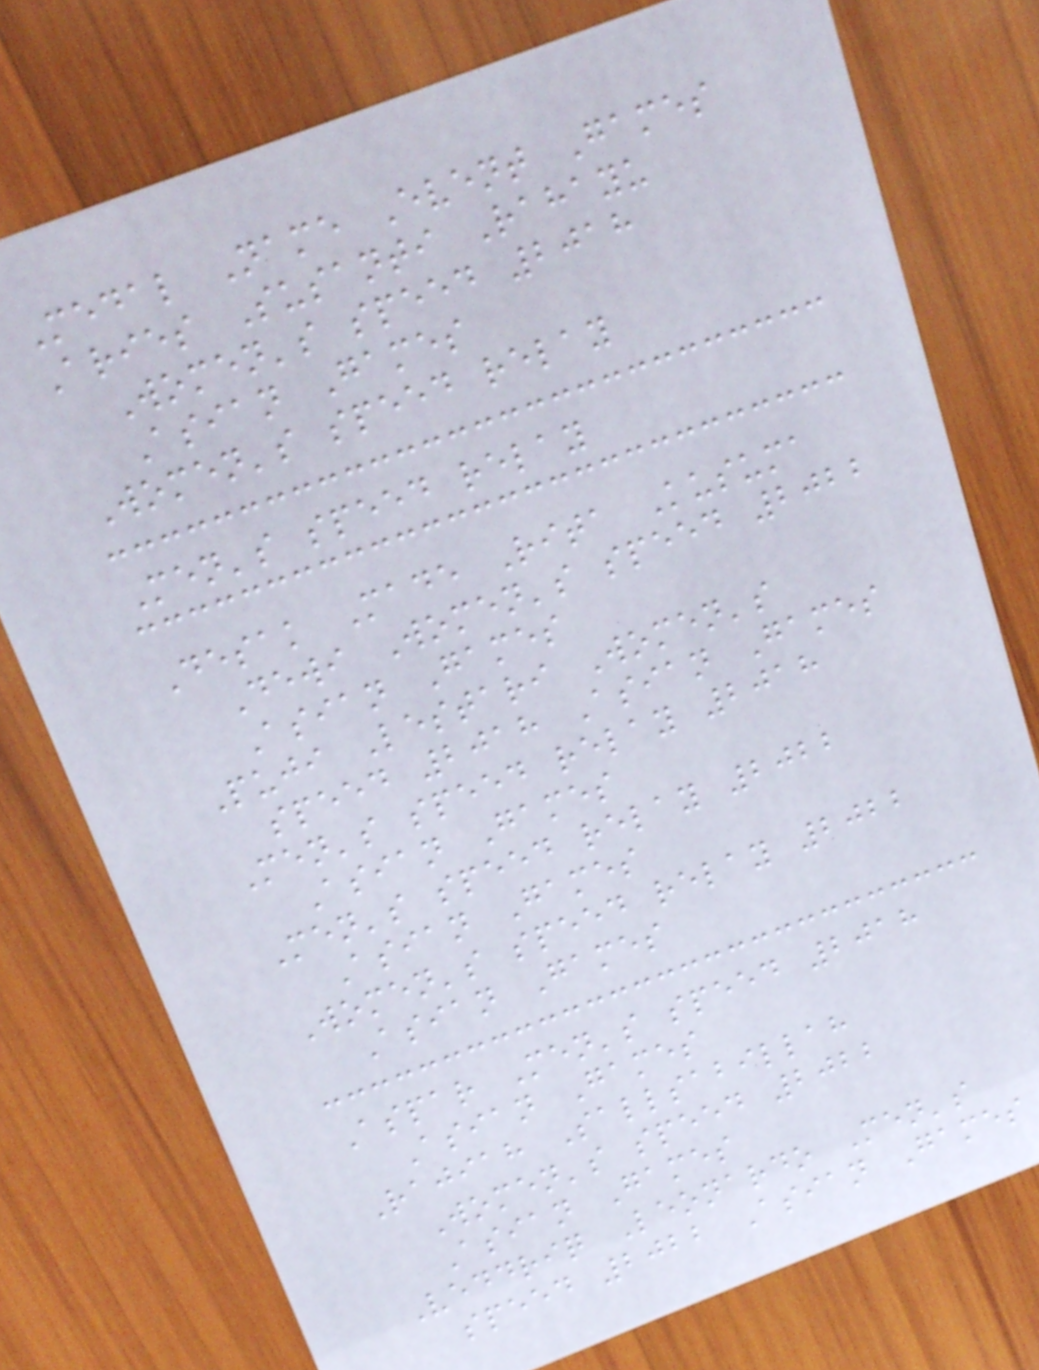Medal Name Event Games
Aries Susanti Rahayu
Women's speed 2018
Asian Games
Women's speed relay
Men's speed relay
Desak Made Rita Kusuma
Dewi Women's speed 2022
Asian Games
Puji Lestari Women's
speed 2018 Asian Games
Men's speed relay 2018
Asian Games
Men's speed relay 2022
Asian Games
Women's speed relay 2022
Asian Games
Aspar Men's speed 2018
Asian Games
Rajiah Sallsabillah
Women's speed 2022
Asian Games
Veddriq Leonardo Men's
speed 2022 Asian Games
